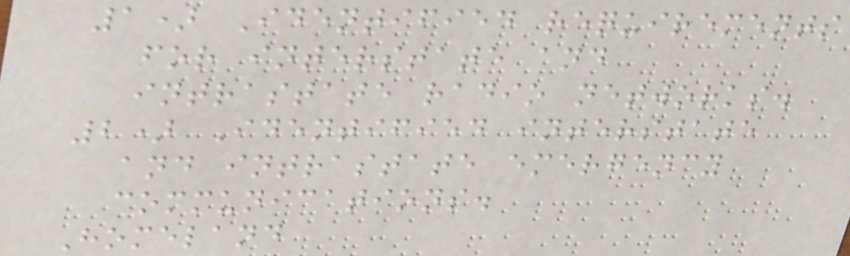1) Identified requirements
for interstate and
intrastate radio networks.
2) Identified interstate
and intrastate emergency
communications.
Homeland
